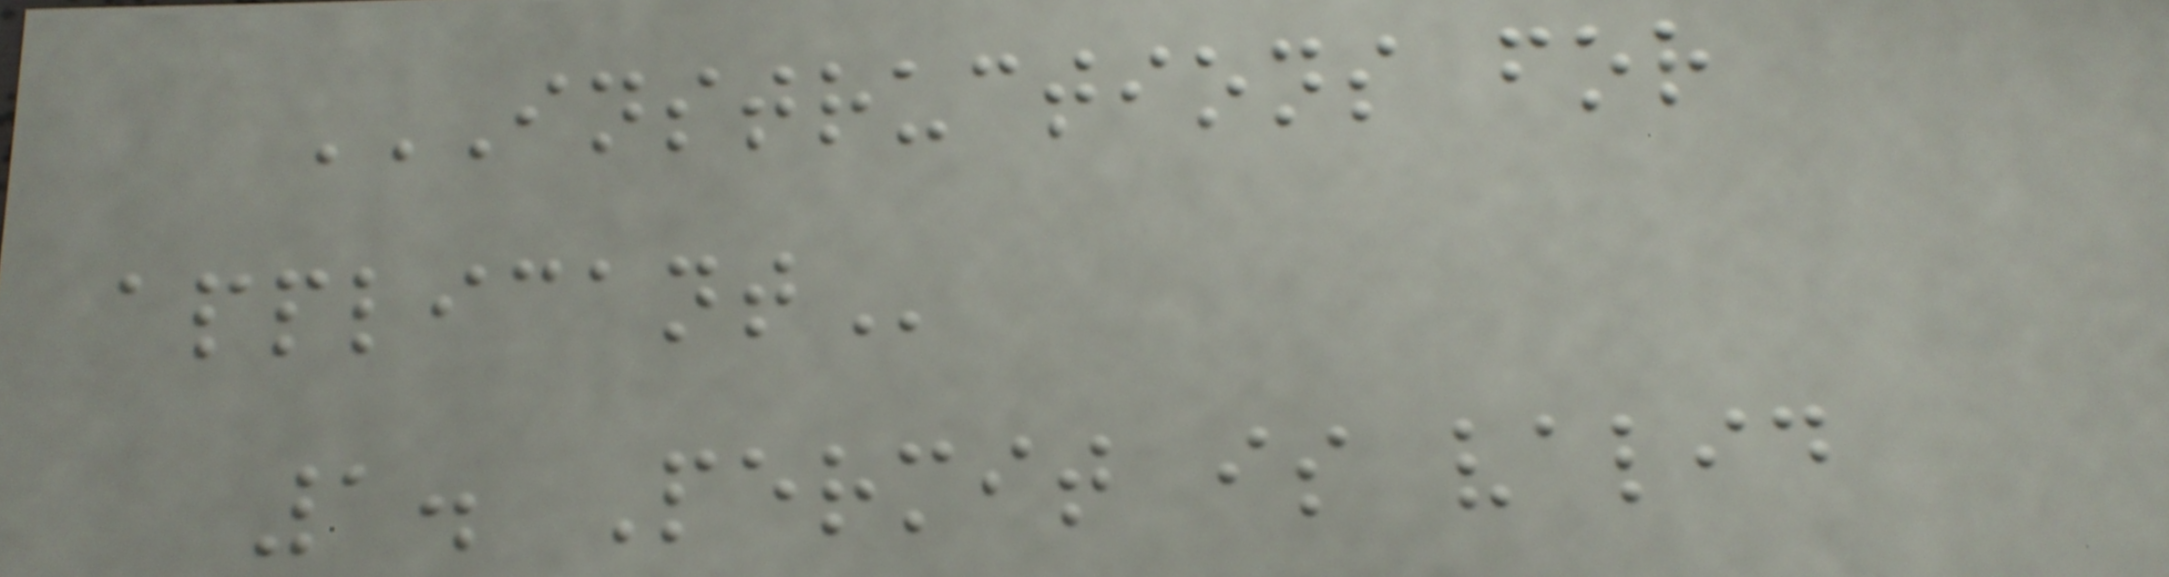INSTRUCTIONS FOR
APPLICANT
1. Permit is valid
